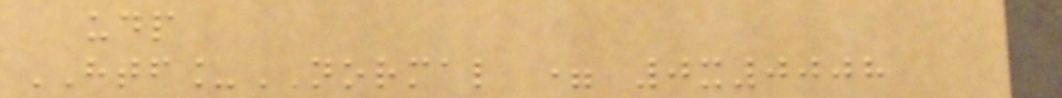udp
HTF_NORMAL = 0x0008
